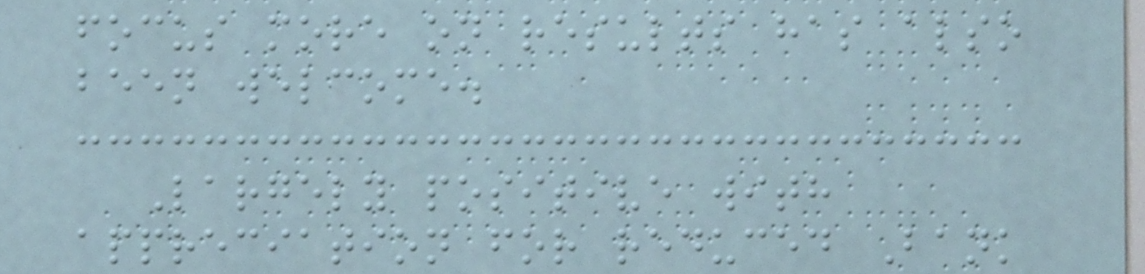focus more on results has also
been welcome.
Largely positive with
appreciation for reduced Bank
